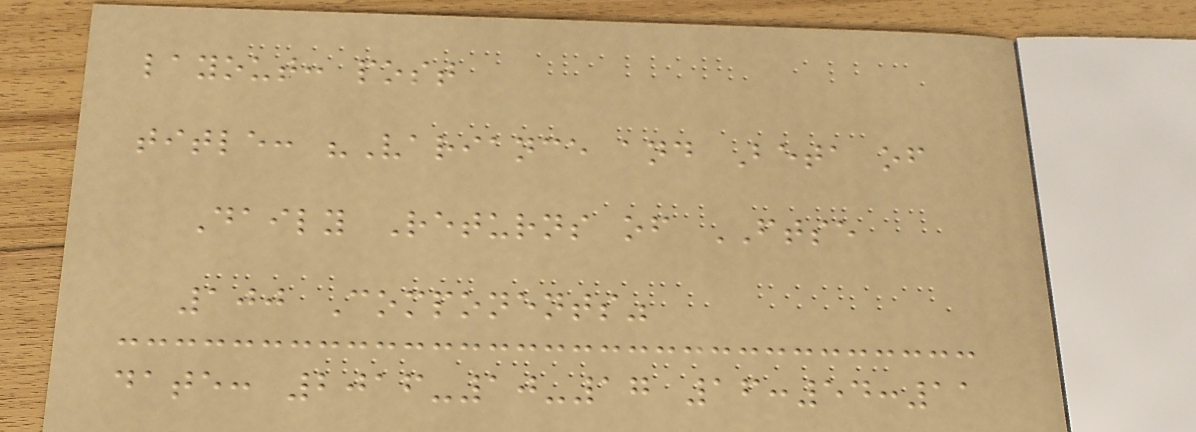layout: post
title: "Variance and Beta of
Daily Returns of FTSE
100 Components"
date: 2016-10-17 16:54:11
